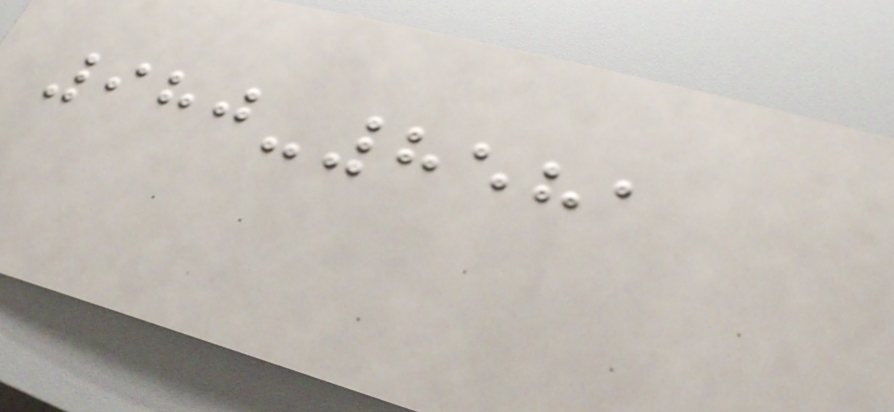980-8581
